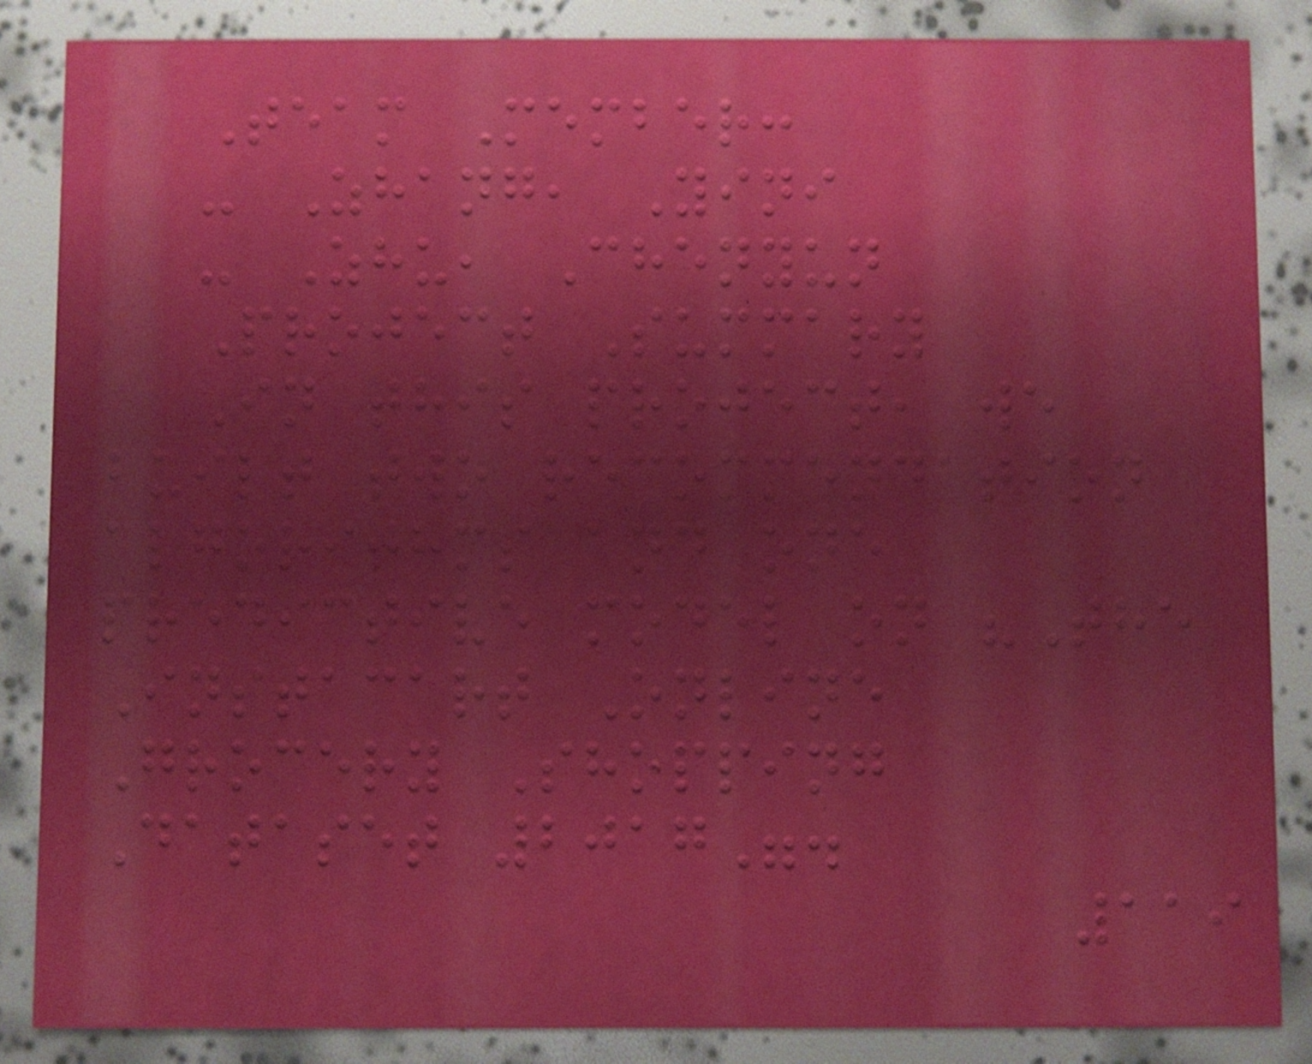Team Member:
- Zhang, Yini
- Zhu, Chenyun
Project Summary
In this project, we
built two recommendation
algorithms and one
predictive model on "The
Instacart Online
Grocery Shopping
Dataset 2017".
119
